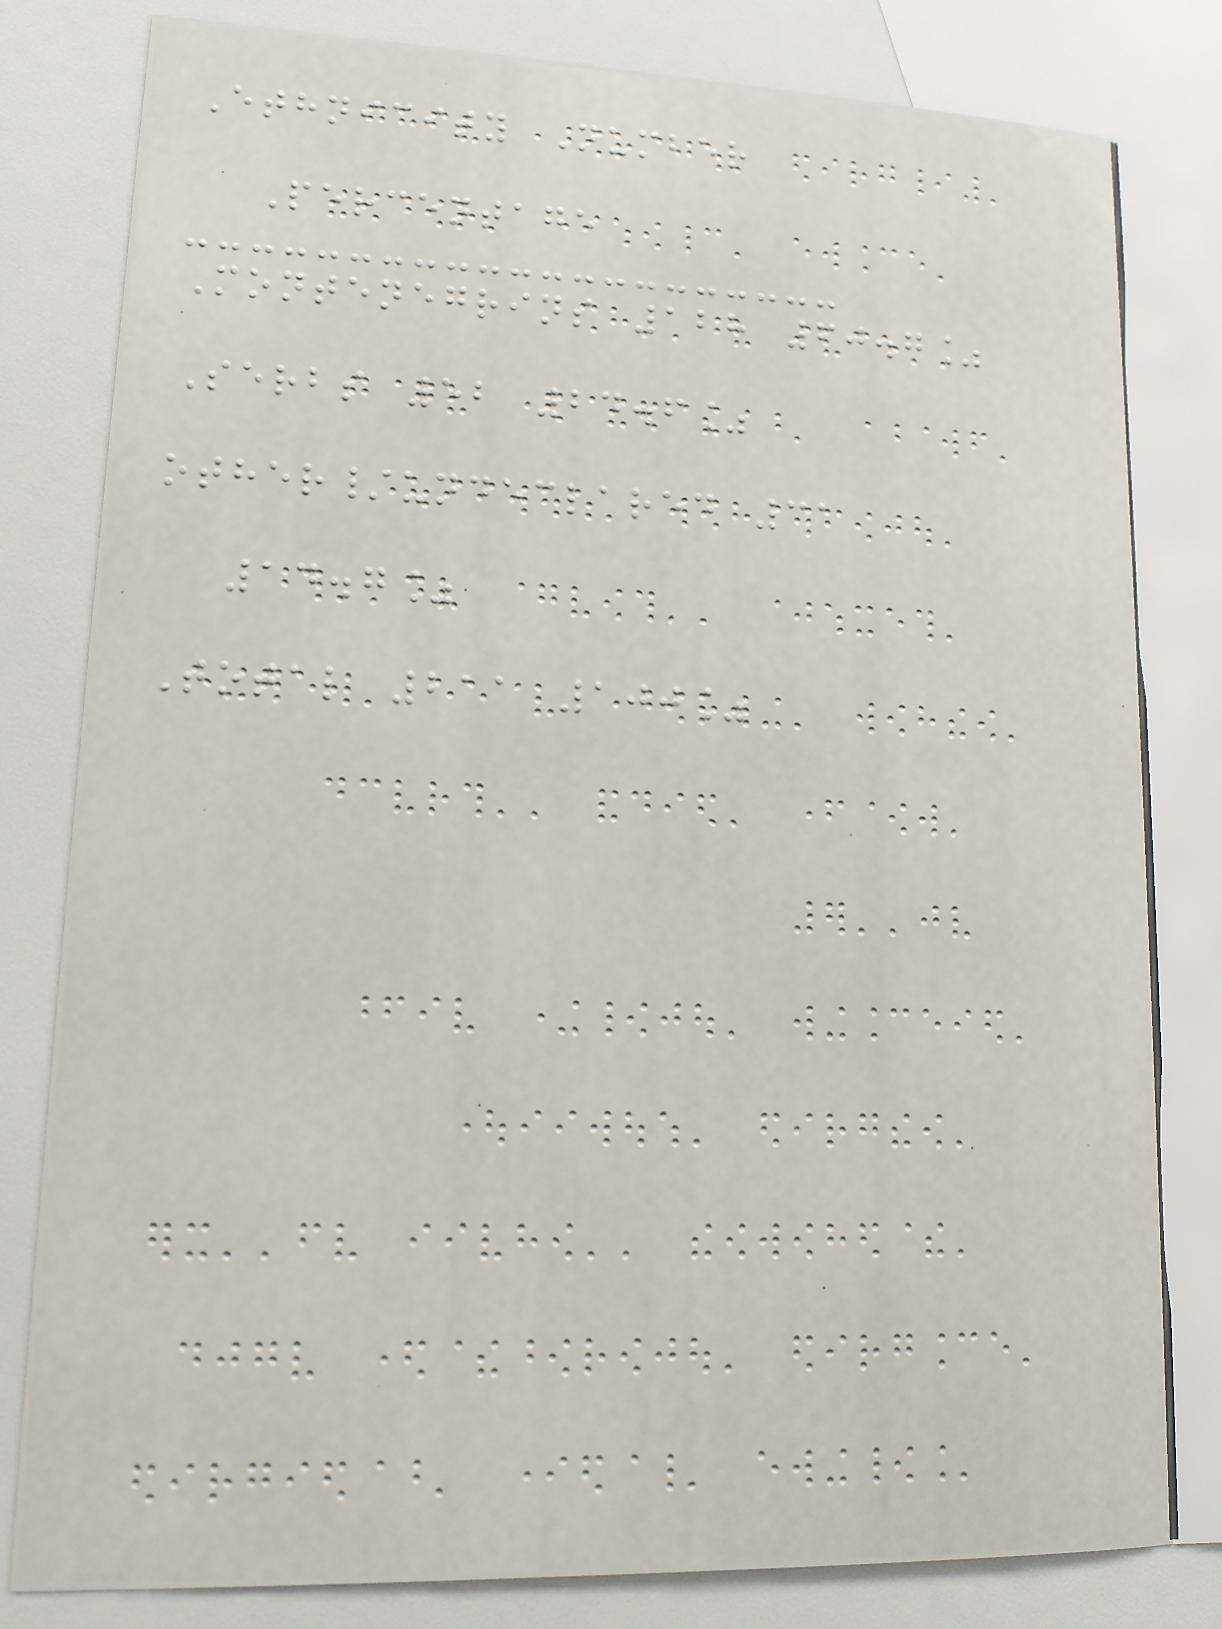Ethnicity Number
Percentage
Montenegrins 128 60.7%
Serbs 52 24.6%
other/undeclared 31
14.7%
Total 211 100%
